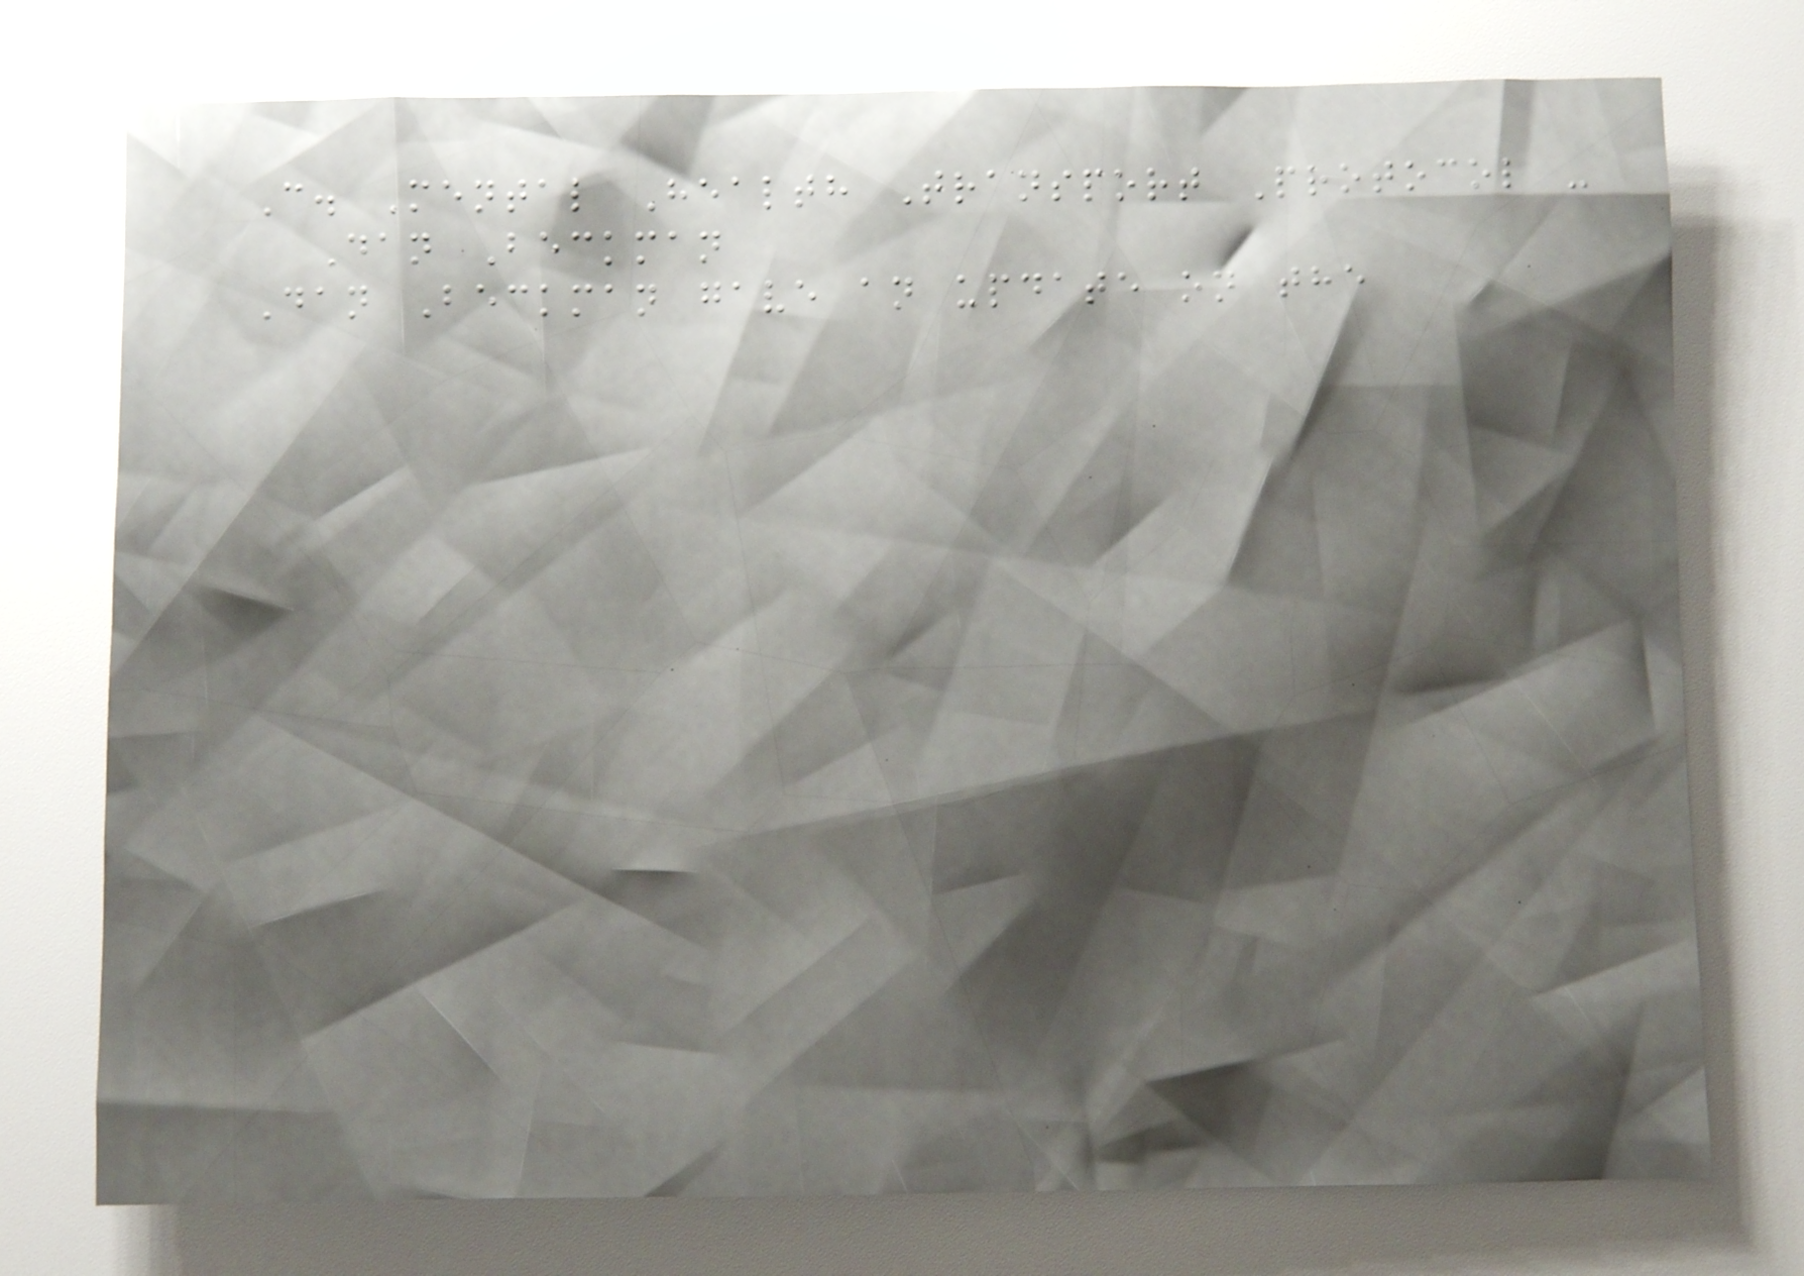C. Mental Health Transport Protocol -
Dan Beckman
Dan Beckman gave an update on the
